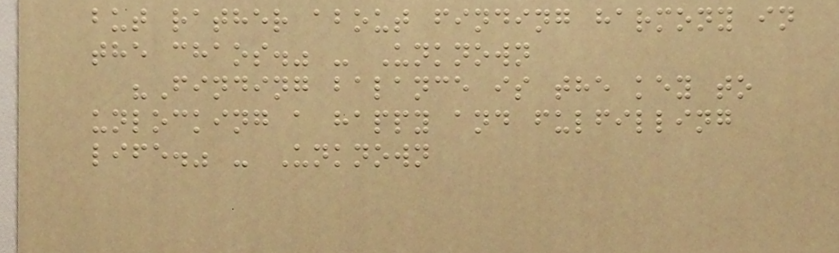but rather about finding harmony in
the chaos." - Unknown
"Finding balance is the key to
unlocking a happy and fulfilling
life." - Unknown
